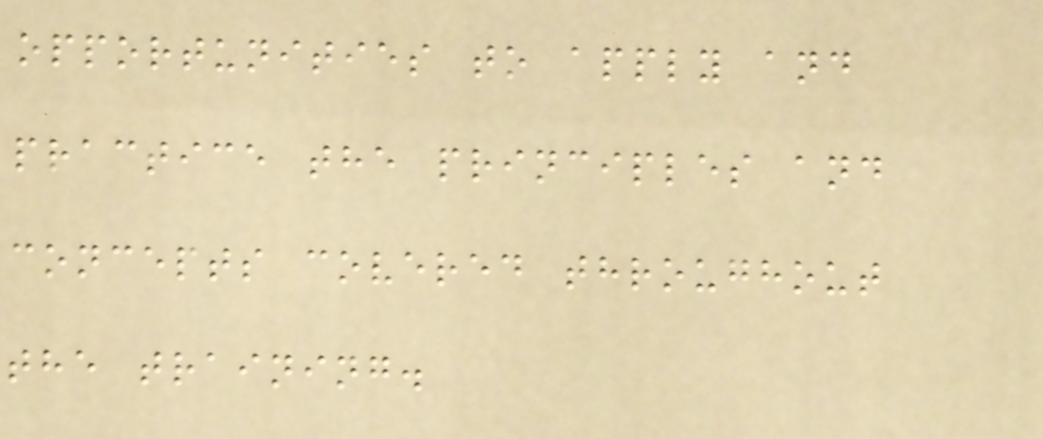opportunities to apply and
practice the principles and
concepts covered throughout
the training.
